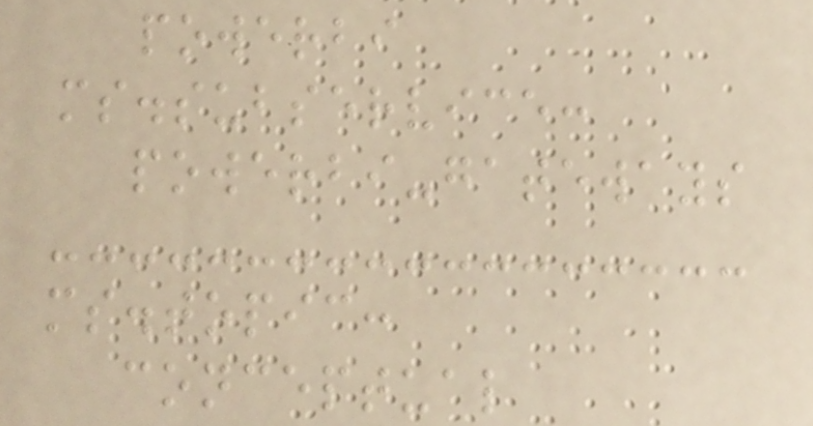powerbi
ms.subservice:
powerbi-gateways
ms.topic:
conceptual
